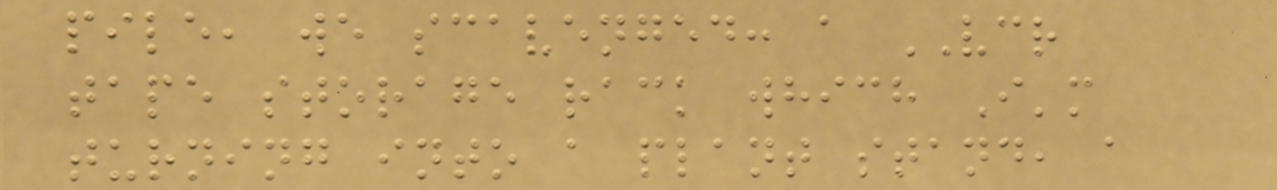pile, we scavenged: a VCR
tape storage rack which I'm
turning into a plant stand, a
